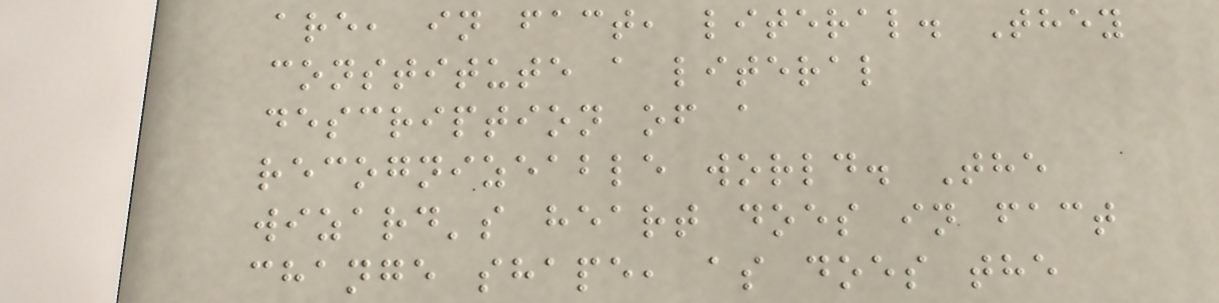are, in fact, literal. They
constitute a literal
description of a
recognizeable world. The
wizard's heart does in fact
change shape, as does the
